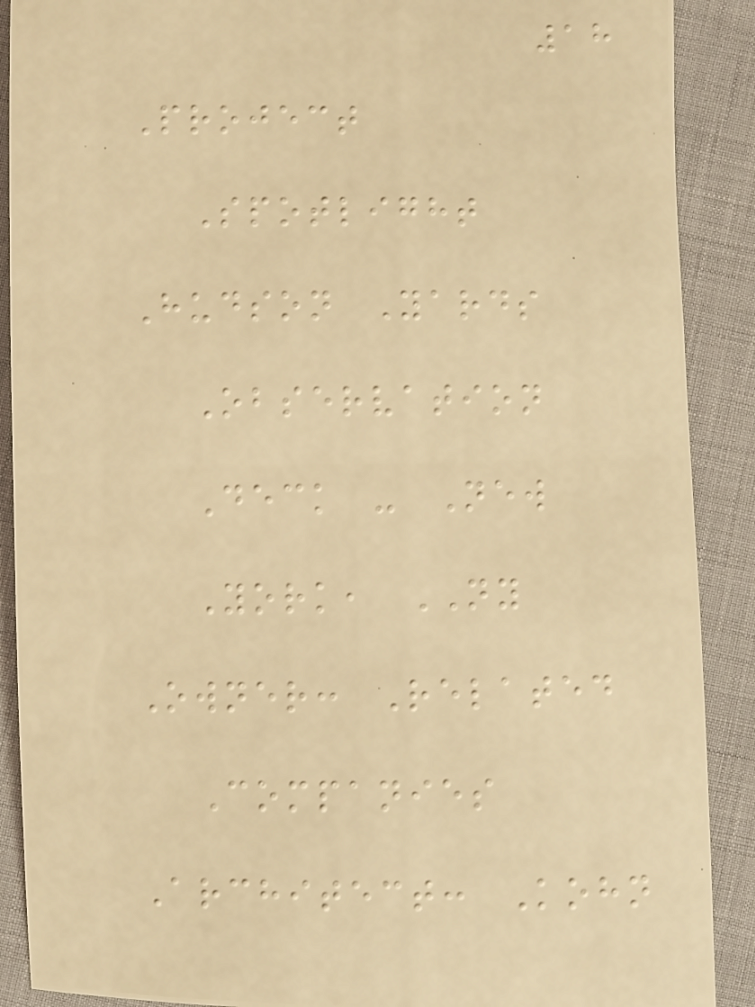18
Project
Spotlight
Hudson Yards
Observation
Deck - New
York, NY
Owner: Related
Companies
Architect: Kohn
